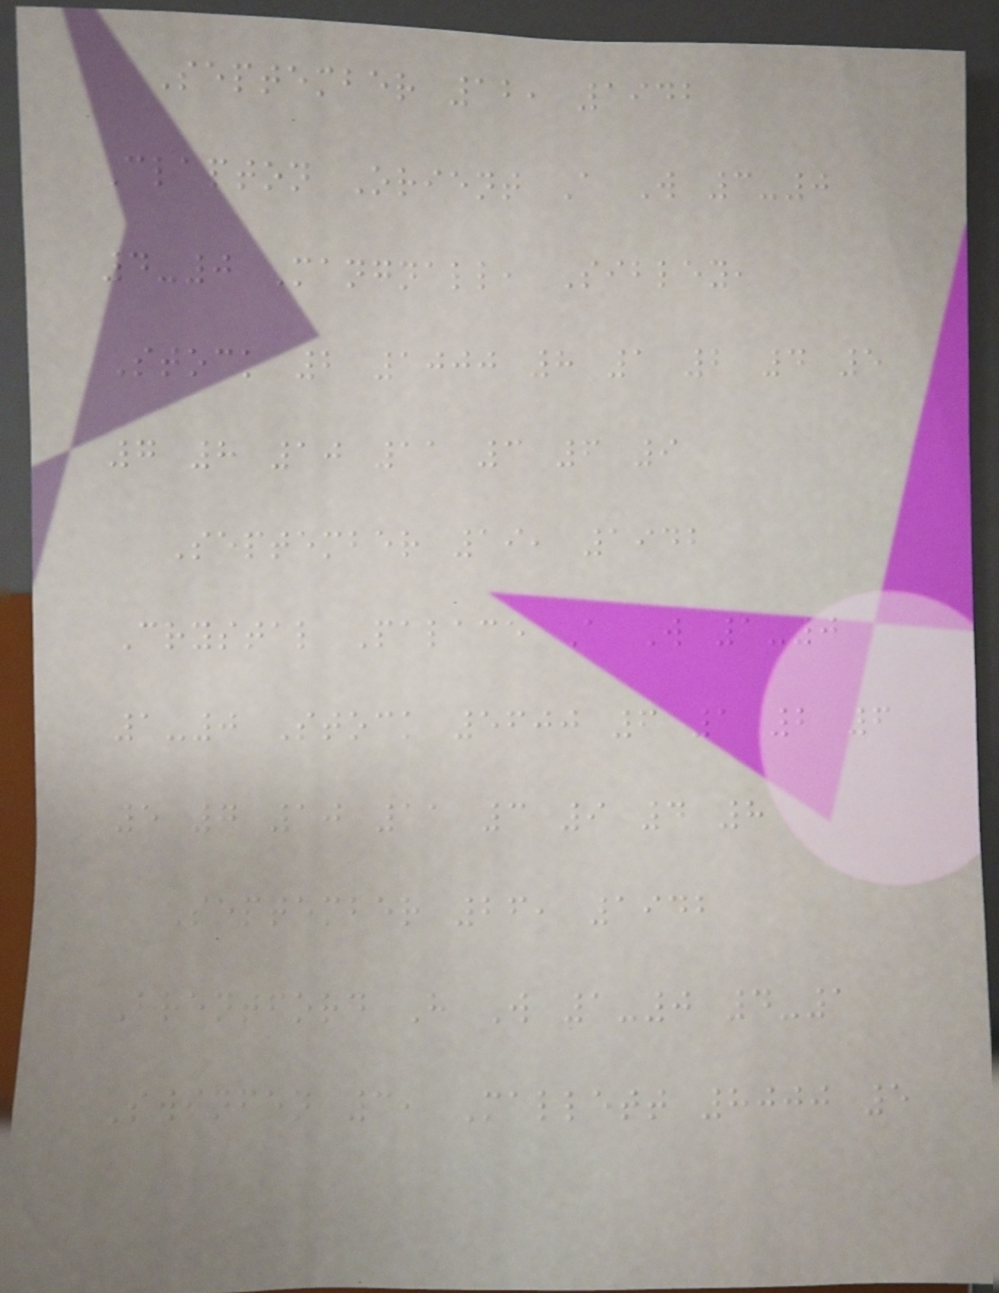September 12, 1942
Clapton Orient A W 3-0
4-0 Mangnall, Sibley,
Stock 2 1000 8 1 2 4 5
7 8 10 11 3 6 9
September 19, 1942
Crystal Palace A W 1-0
1-0 Stock 5600 6 1 2 6
5 7 10 11 3 9 4 8
September 26, 1942
Brentford H W 1-0 4-1
Swinfen 3, Mallett 8000 5
